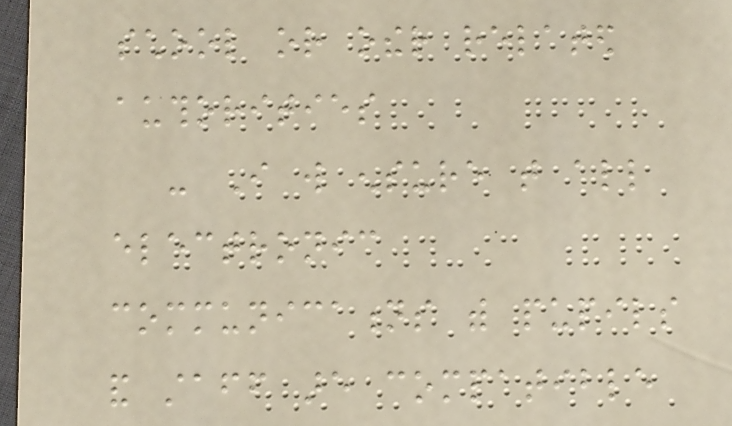school or other related
authorities
- I will ensure that all
electronic
communications with pupils
and staff are compatible
